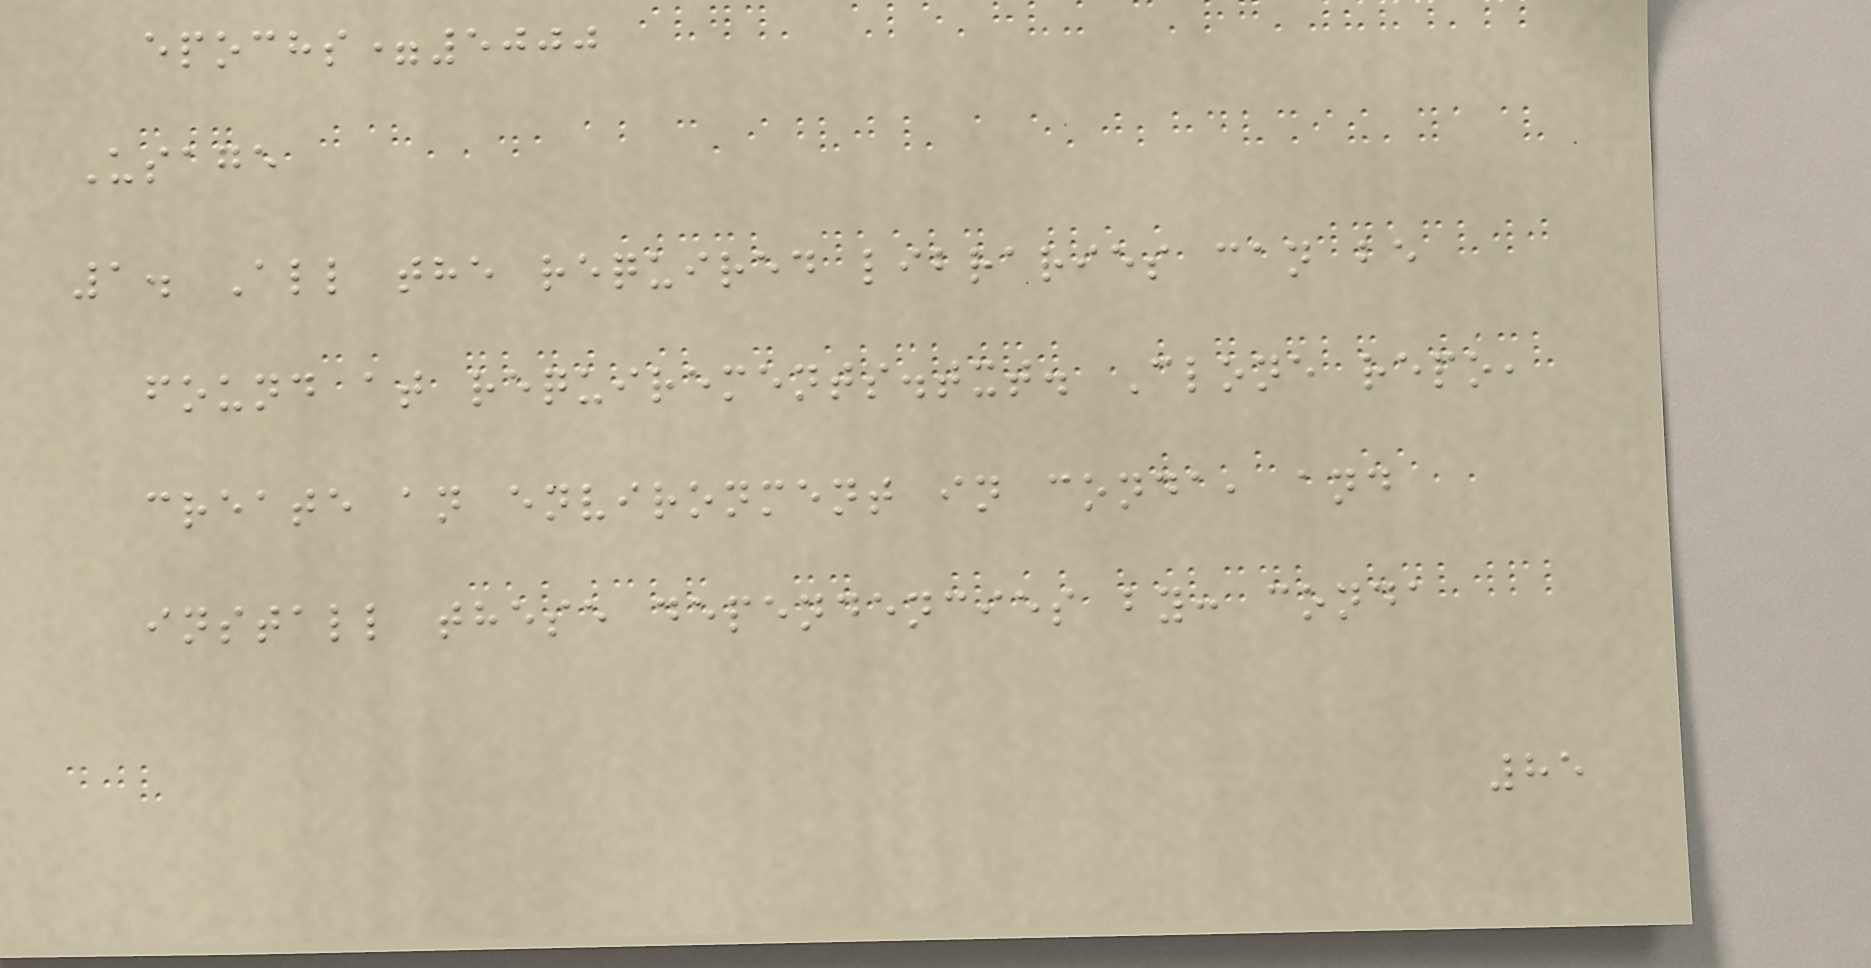epochs=5000
Usage
1. All the required libraries can be
found at requirements.txt. Clone repo,
create an environment in conda, and
install these dependencies by: conda
85
